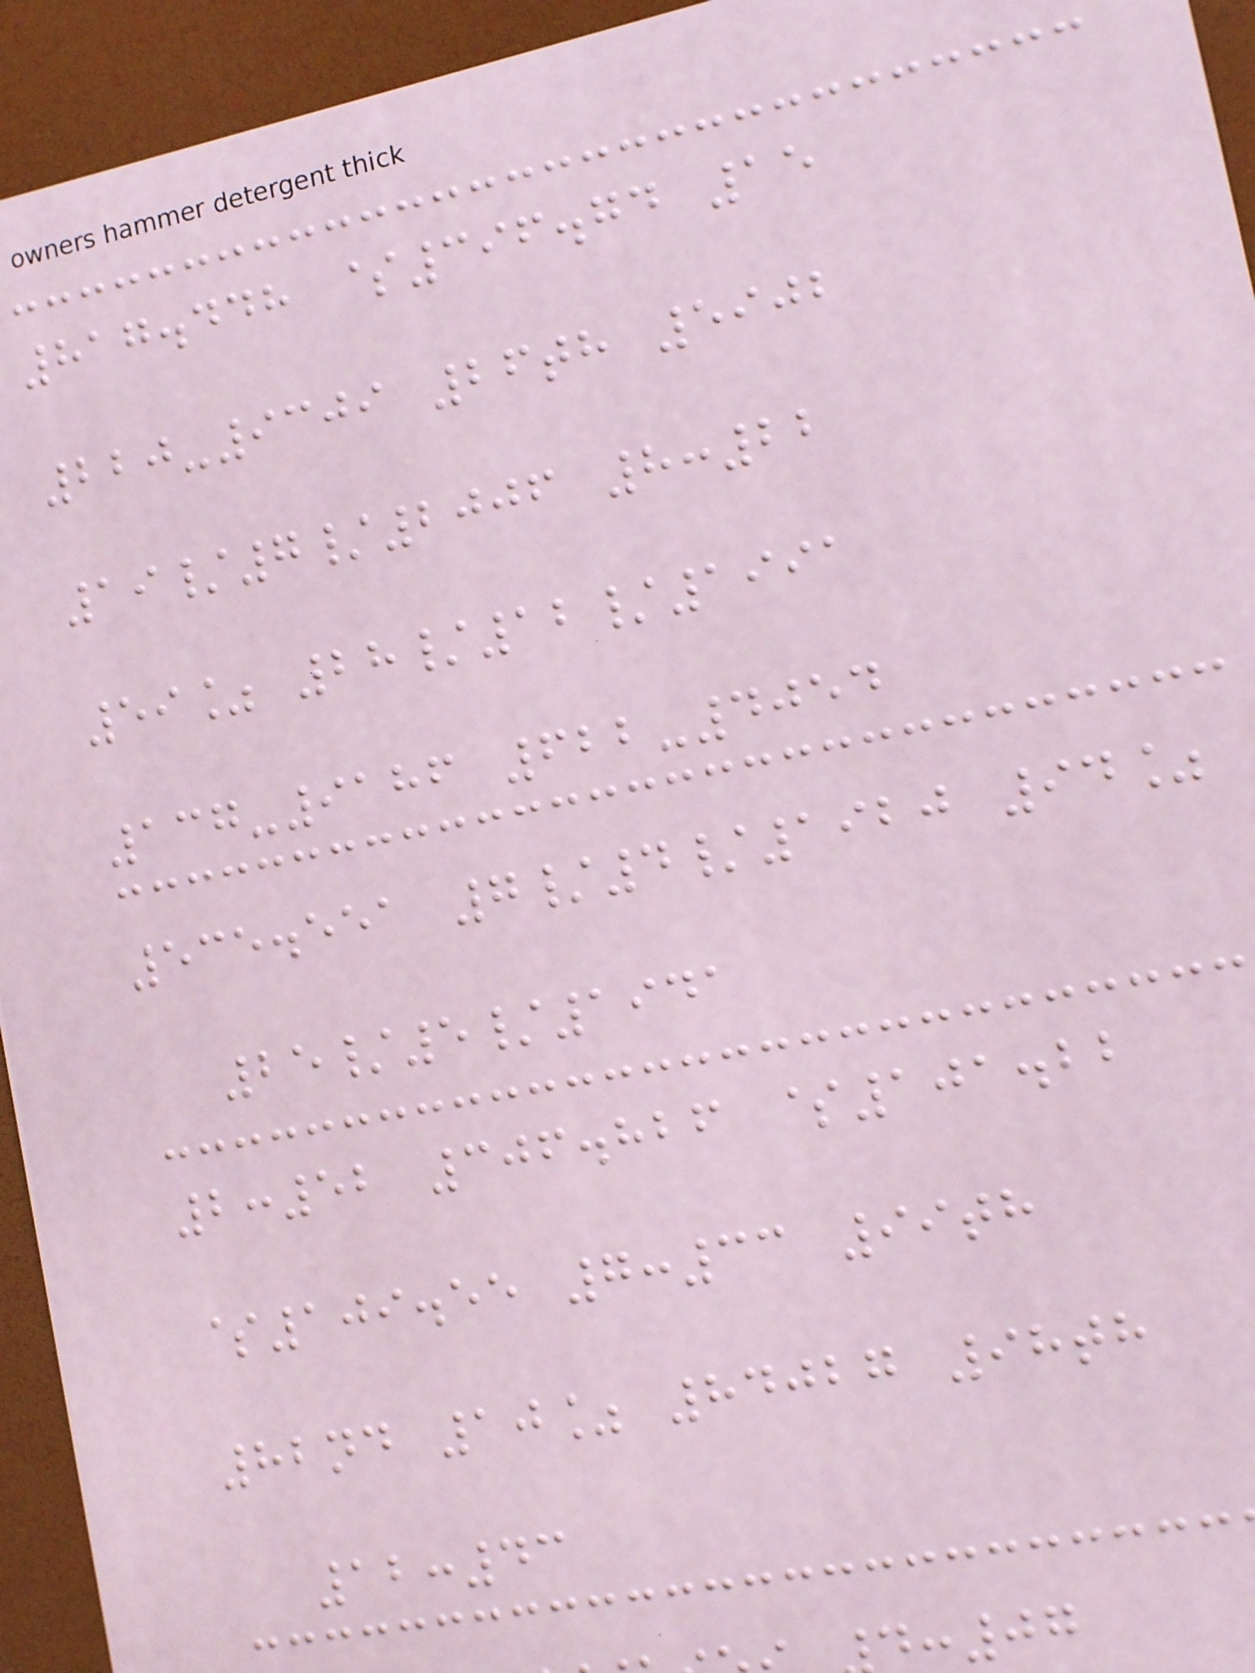817.448 $396.74 15
220-9309 26th 5902
19/7/2006 8:22
59% 28/12/1991
137-9186 622-4054
535.551 7/4/1920 94%
25/5/1941
2:52 306.826 $101.22
$109.55 7:33 99th
82nd 10% 84027 98th
12:43
